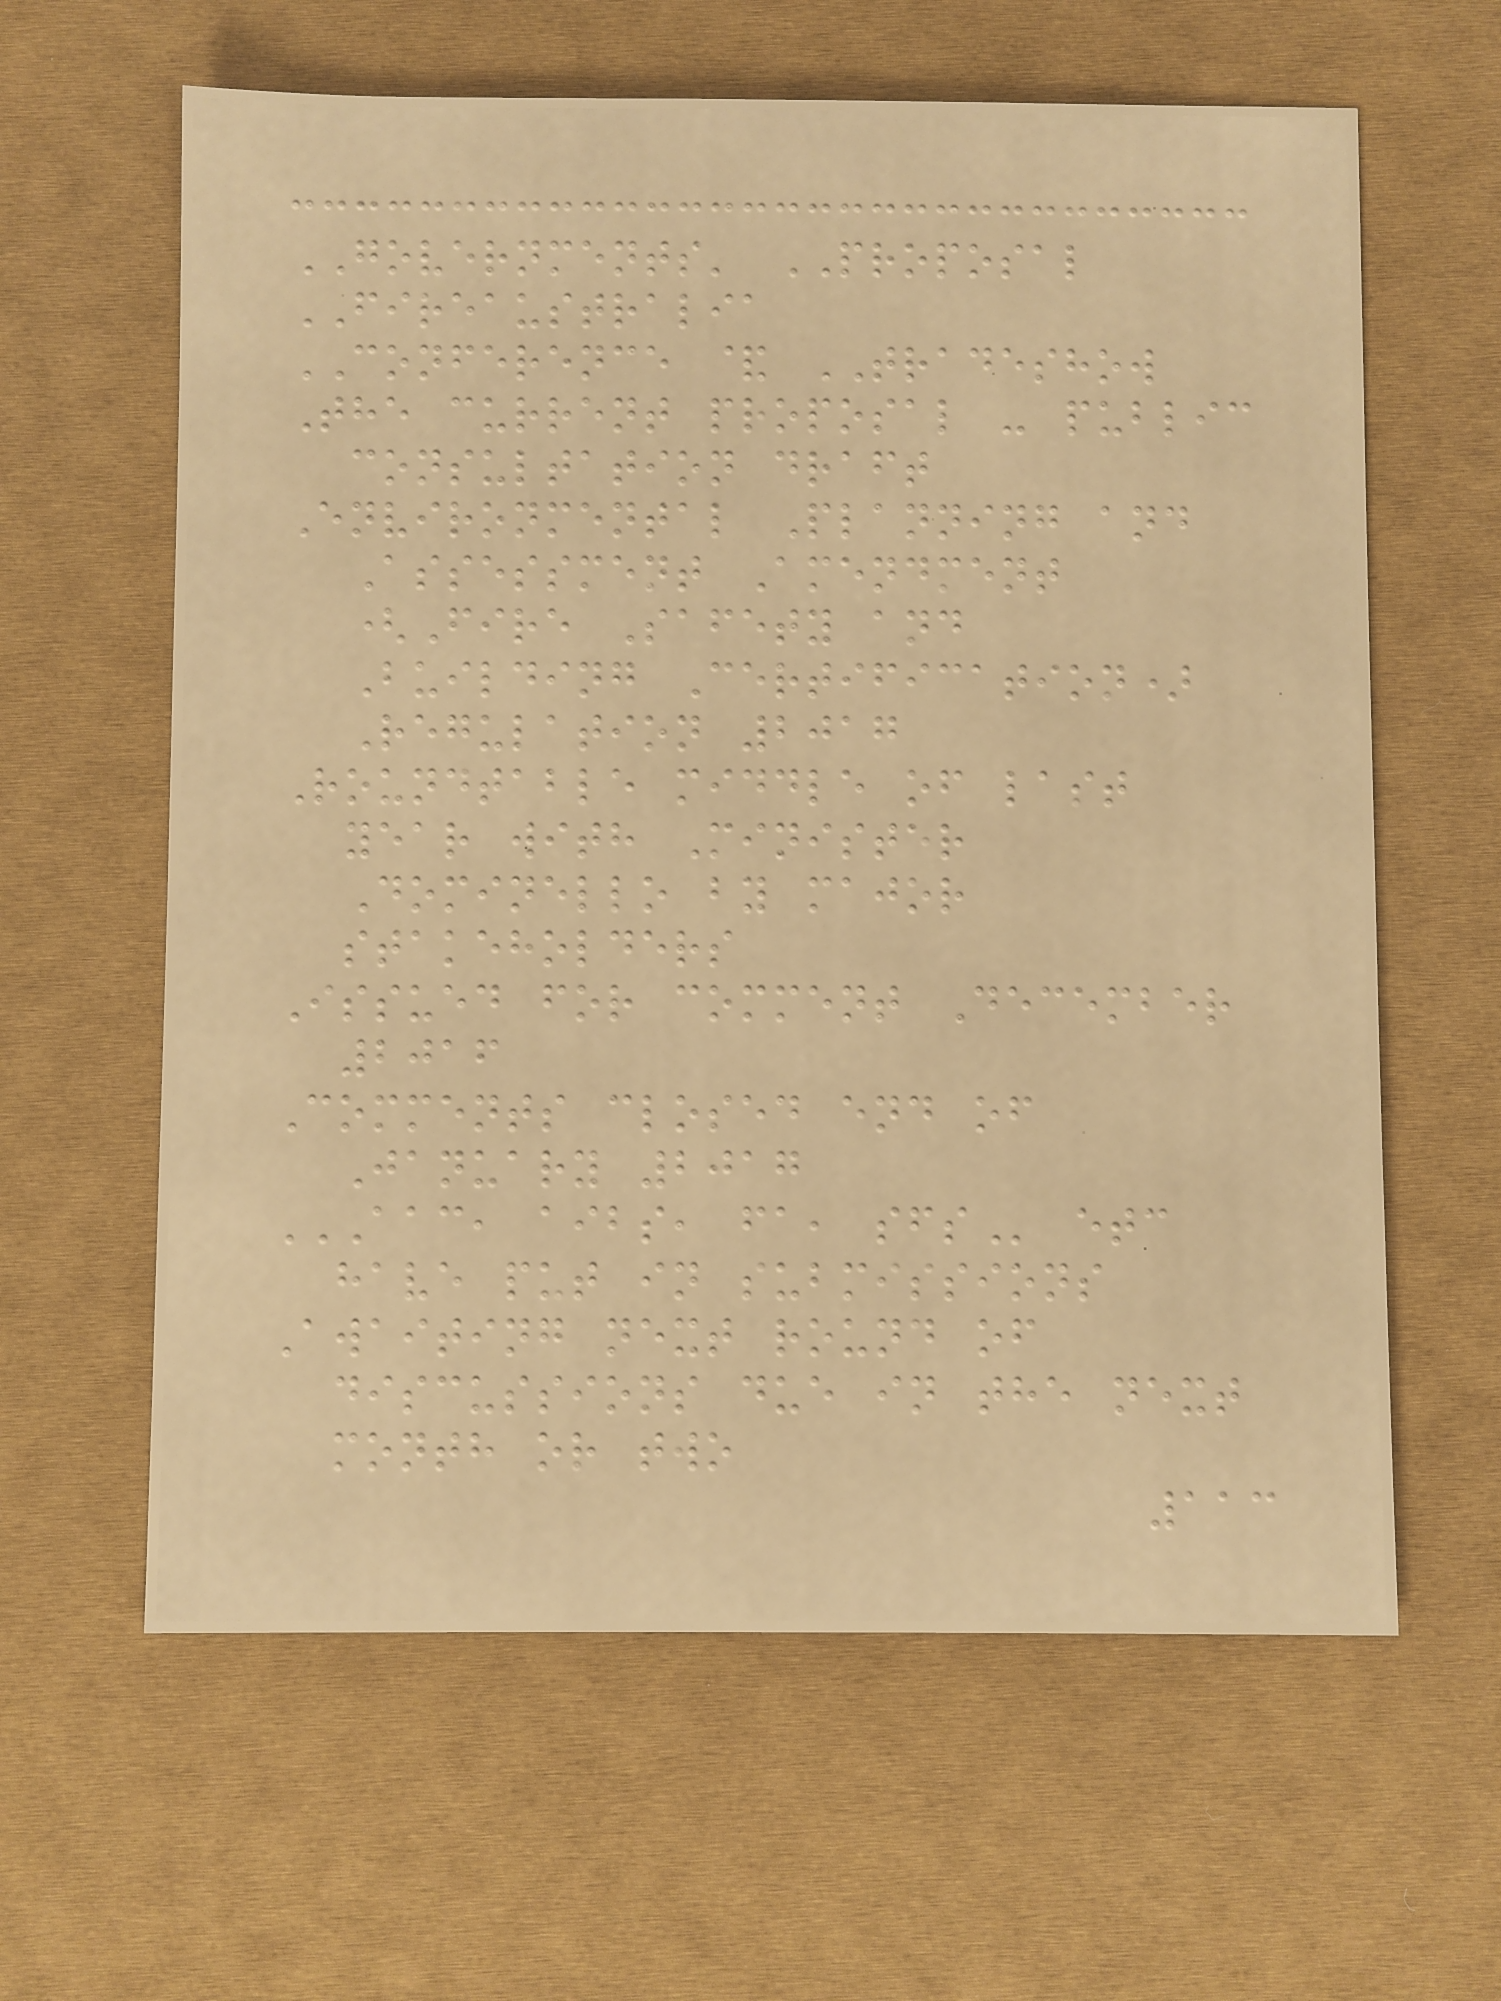GOVERNMENTS' PROPOSAL
FIREAUSTRALIA
CONFERENCE & TRADESHOW
The current proposal - public
consultation draft
Environmental Planning and
Assessment Amendment
(Fire Safety and
Building Certification)
Regulation 2017
Roundtable middle of last
year with Minister
Dominello by major
stakeholders
Issued for comment December
2016
Comments closed end of
January 2017
AAC, AIBS, FA, SFS etc
have put in submissions
Awaiting next round of
discussions due in the next
month or two
113
